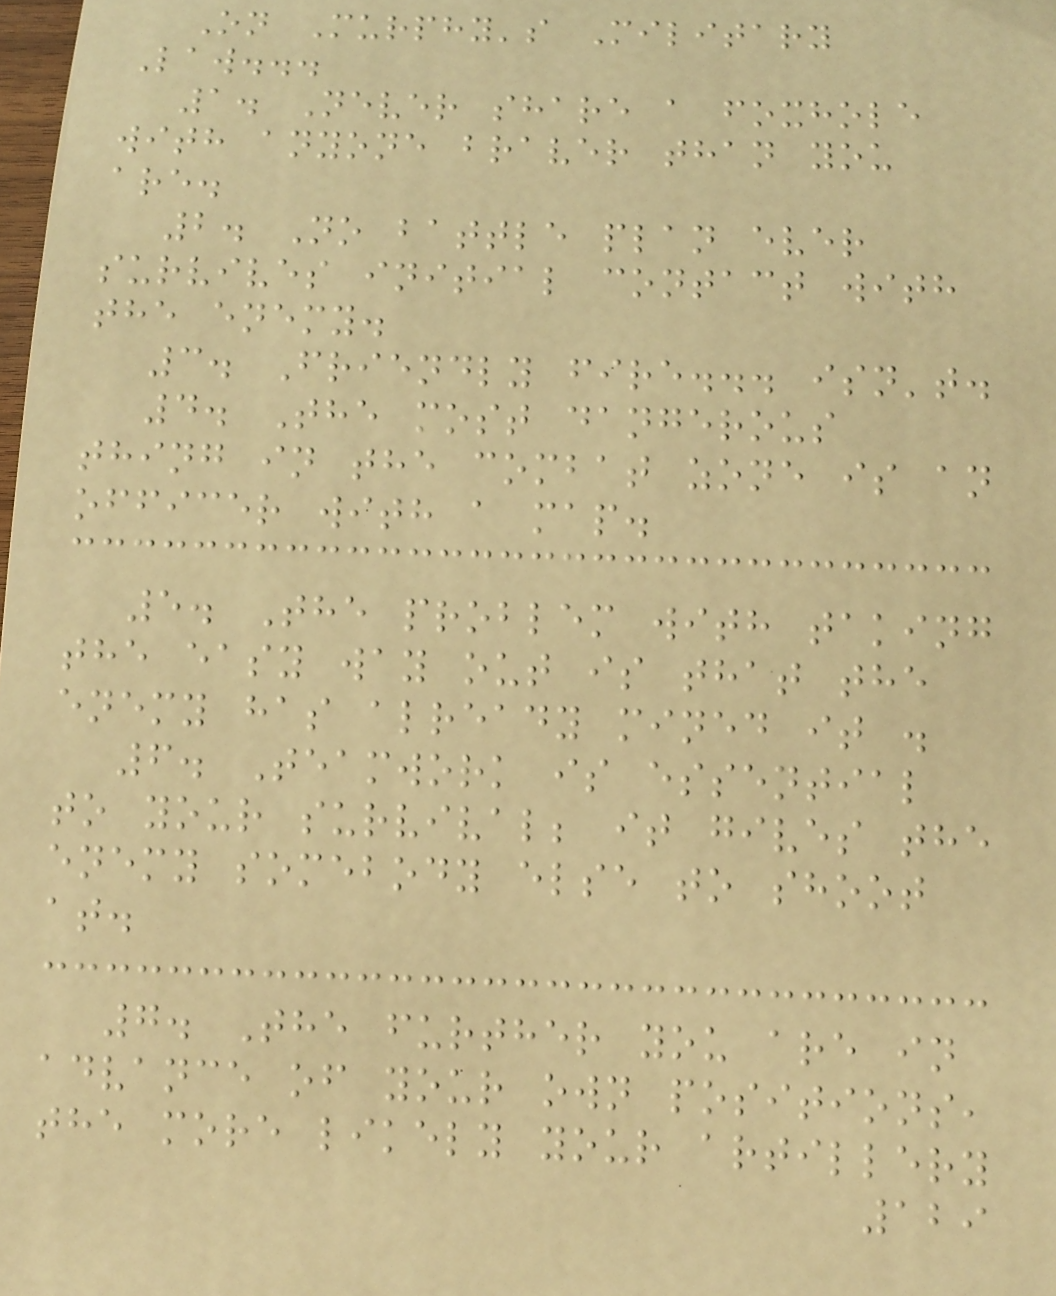On Murphy's Military
Law...
1. Never share a foxhole
with anyone braver than you
are.
2. No battle plan ever
survives initial contact with
the enemy.
3. Friendly fire... isn't.
4. The most dangerous
thing in the combat zone is an
officer with a map.
5. The problem with taking
the easy way out is that the
enemy has already mined it .
6. Teamwork is essential
to your survival; it gives the
enemy somebody else to shoot
at.
7. The further you are in
advance of your own positions,
the more likely your artillery
129
